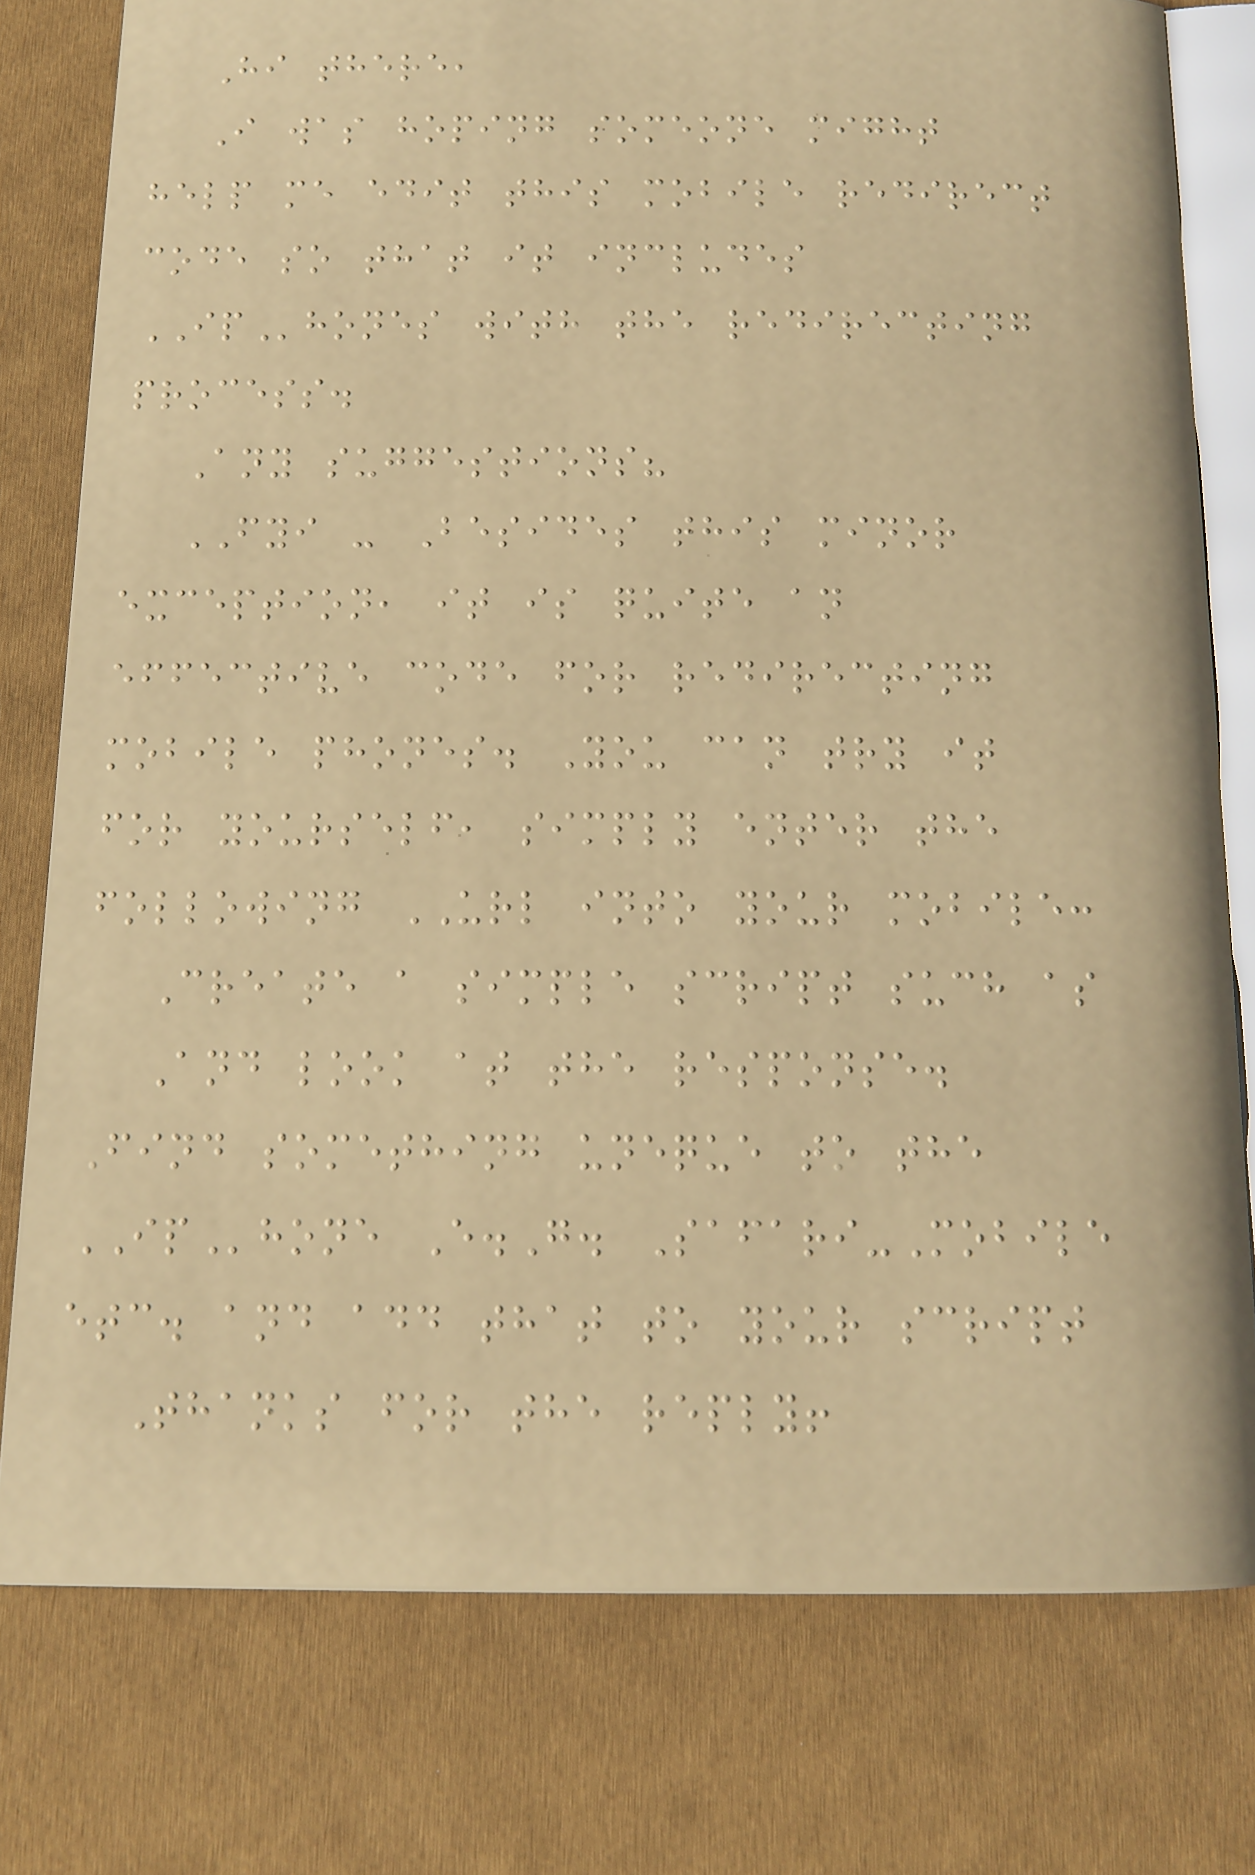Hi there,
I was hoping someone might
help me edit this mobile redirect
code so that it includes
IPhones with the redirecting
process.
Any suggestions?
FYI - Besides this minor
exception, it is quite an
effective code for redirecting
mobile phones. You can try it
for yourself, simply enter the
following URL into your mobile:
Create a simple script such as
And look at the response.
Find something uneque to the
IPhone E.G. Safari-Mobile
etc. and add that to your script
Thanks for the reply!
